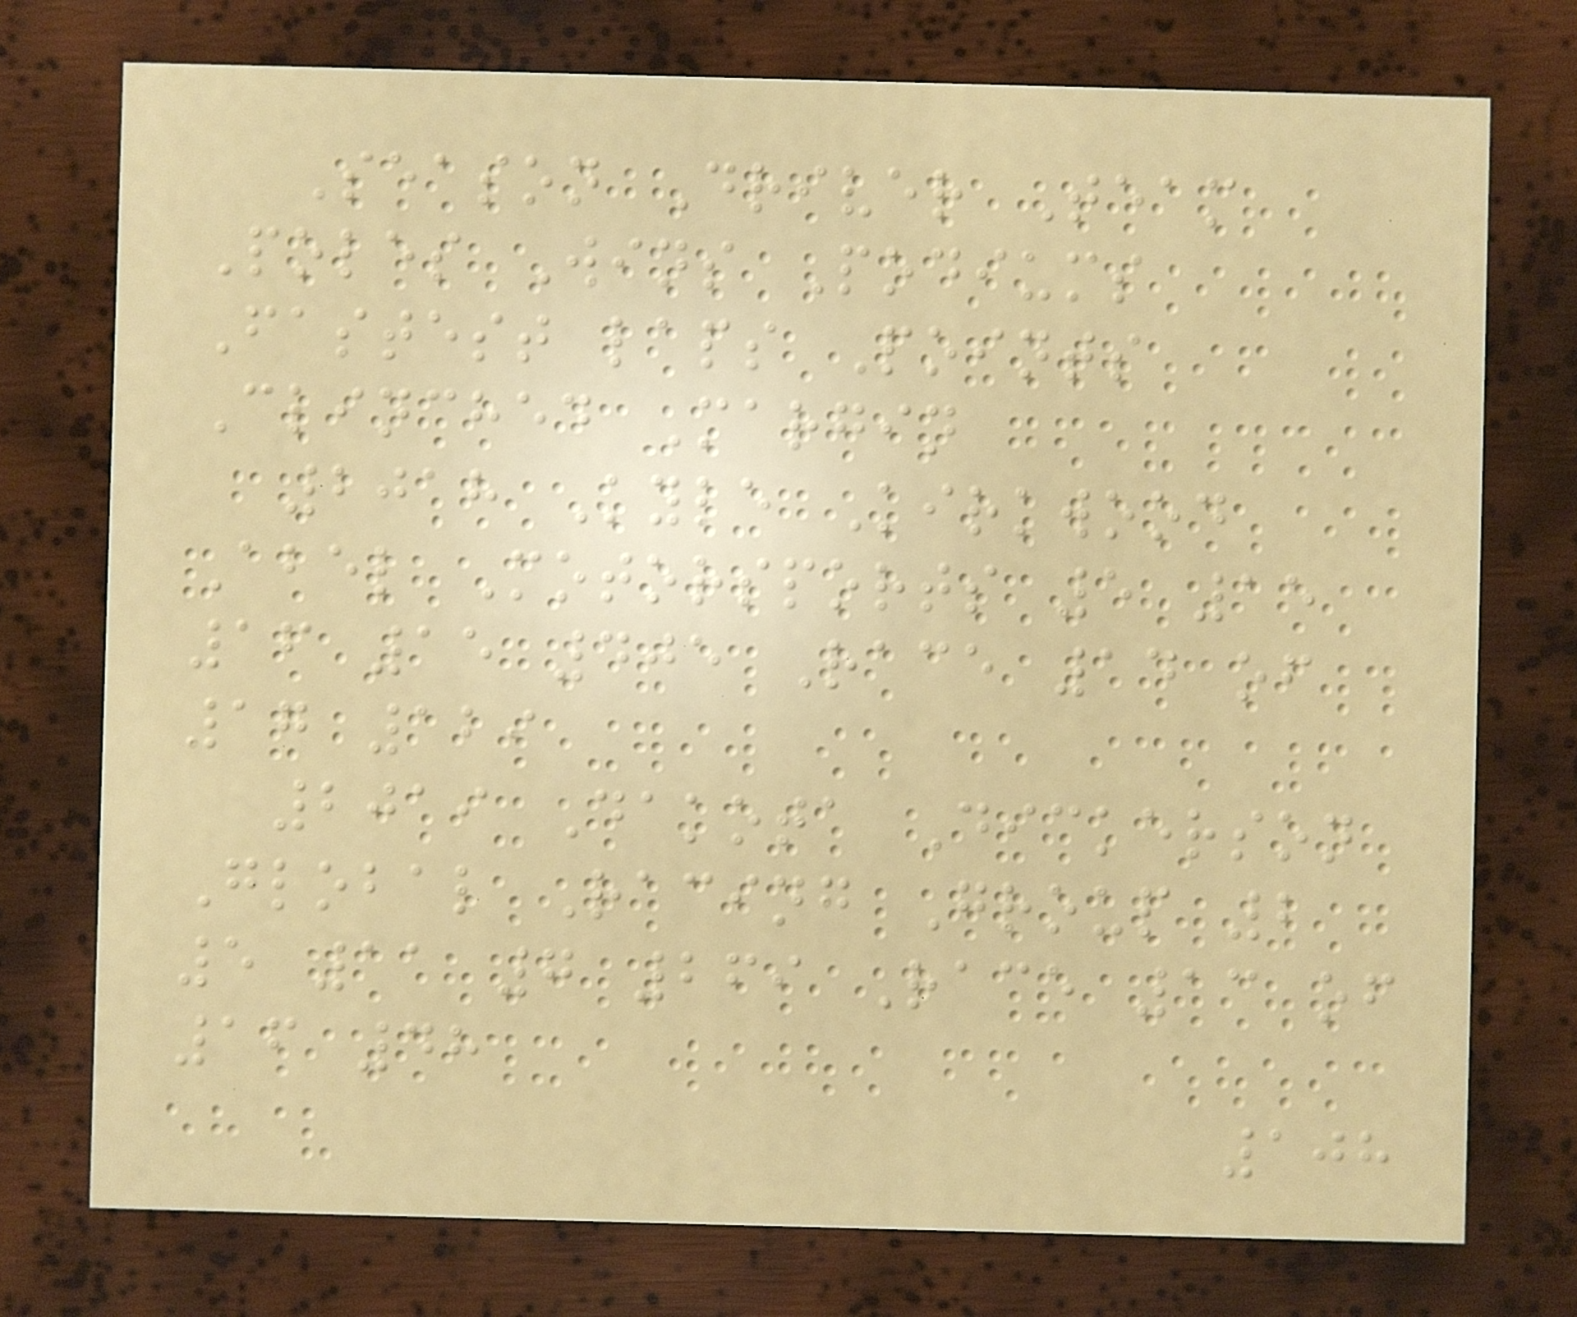Season Driver Team
Poles Wins Podiums
Fastest laps Points
Clinched Margin
2018 Kyle Kirkwood
Abel Motorsports 5 15
16 15 405 Race 14 of
17 129
2019 Dakota Dickerson
Global Racing Group 2
5 11 7 269 Race 13 of
16 48
108
